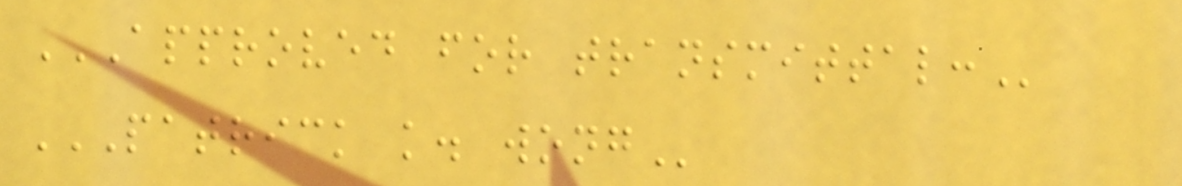APPROVED FOR TRANSMITTAL:
PATRICK K. WONG
